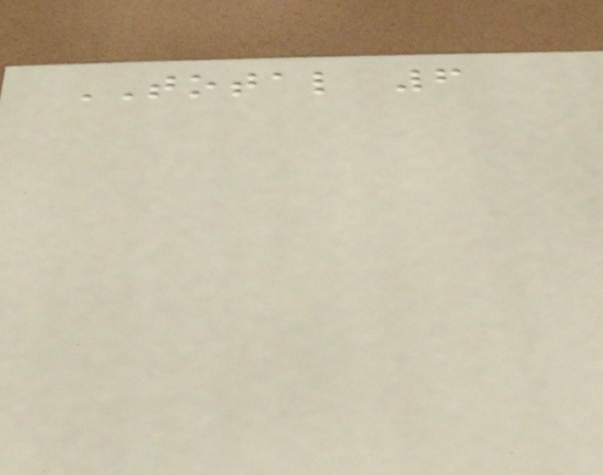TOTAL 6
